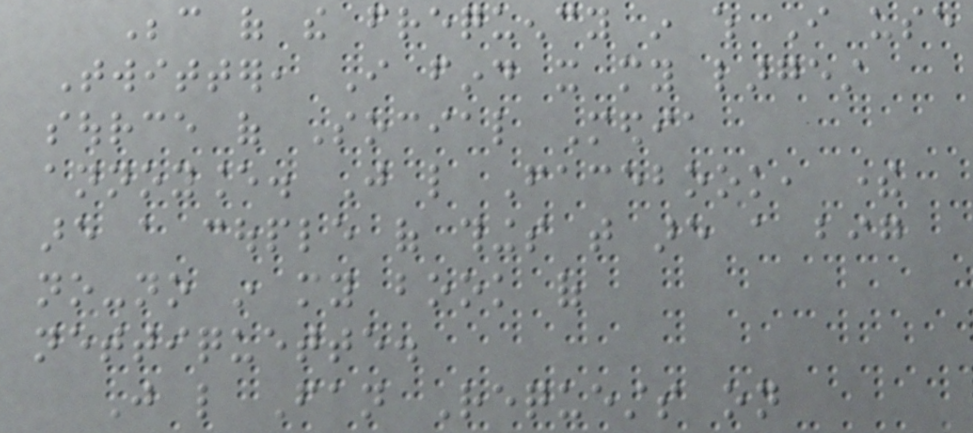Because of the frequency in which I use
Twitter, I find it my largest
source of Social Media
annoyance. Just like Facebook, there
are a couple of things that are a big
no-no in my book of
nettiquette.
Just like Fan Requests on
